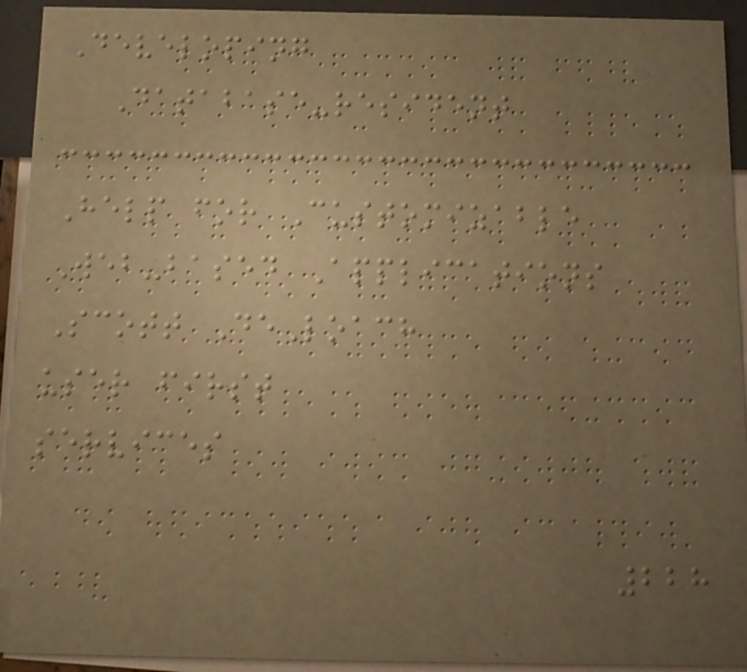Developing
Database-resident
Help for Customizable
Web-based Applications
Scott DeLoach
user first
services
228
